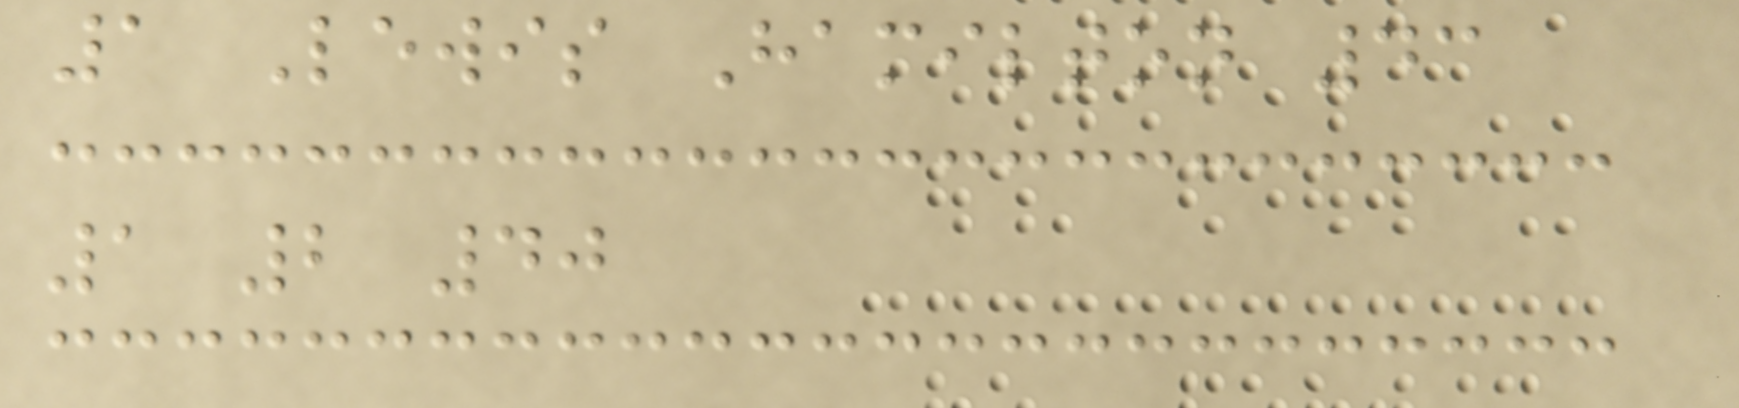1 Lewis Hamilton 43
1 2 40
